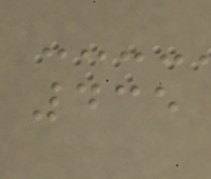435
